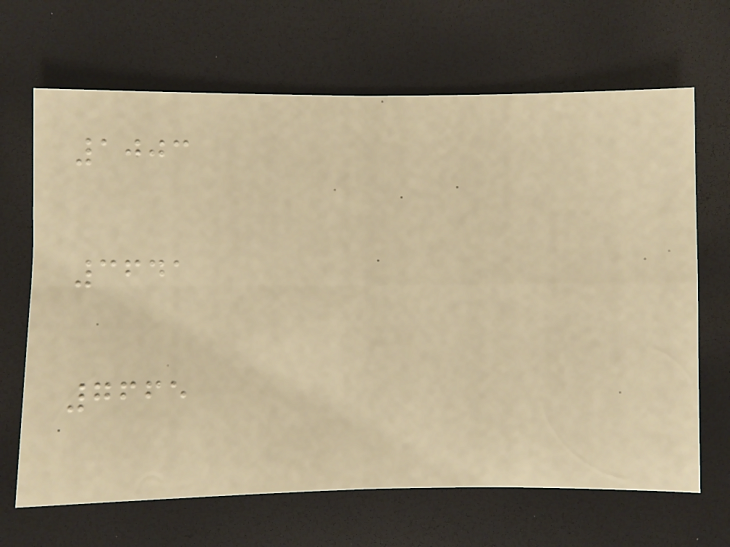1003
3641
7665
